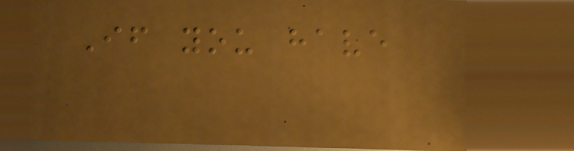If you have
